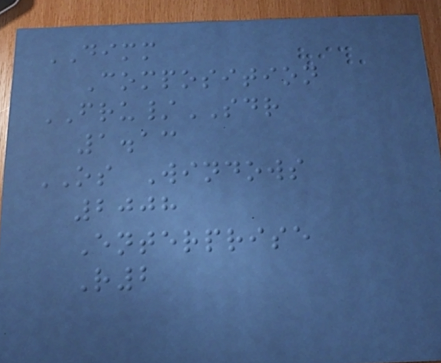DIMM
Composition
FRU/SDR
1.13
OS Windows
2008
Enterprise
R2
